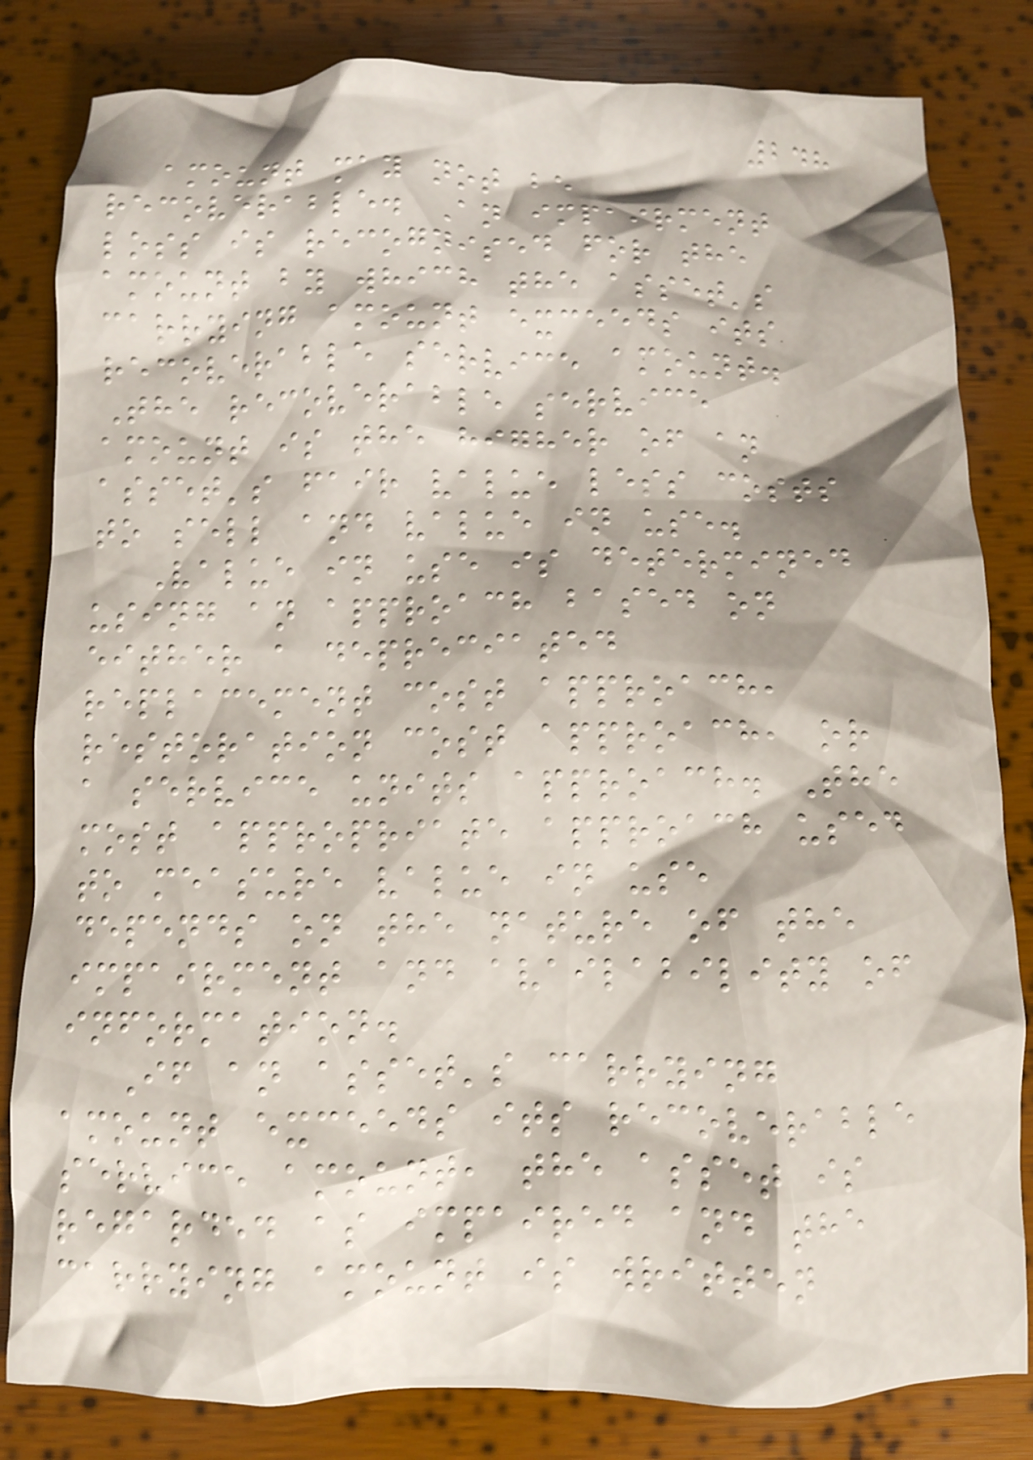248
amount may not be
recoverable. An impairment
loss is recognised for the
amount by which the asset's
carrying amount exceeds its
recoverable service amount.
The recoverable service
amount is the higher of an
asset's fair value less costs
to sell and value in use.
Value in use is determined
using an approach based on
either a depreciated
replacement cost approach,
restoration cost approach, or
a service units approach. The
most appropriate approach used
to measure value in use
depends on the nature of the
impairment and availability of
information.
If an asset's carrying
amount exceeds its recoverable
service amount, the asset is
regarded as impaired and the
carrying amount is written
